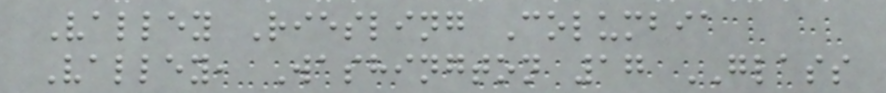Valley Riesling Columbia
Valley, Washington 17 GLASS
